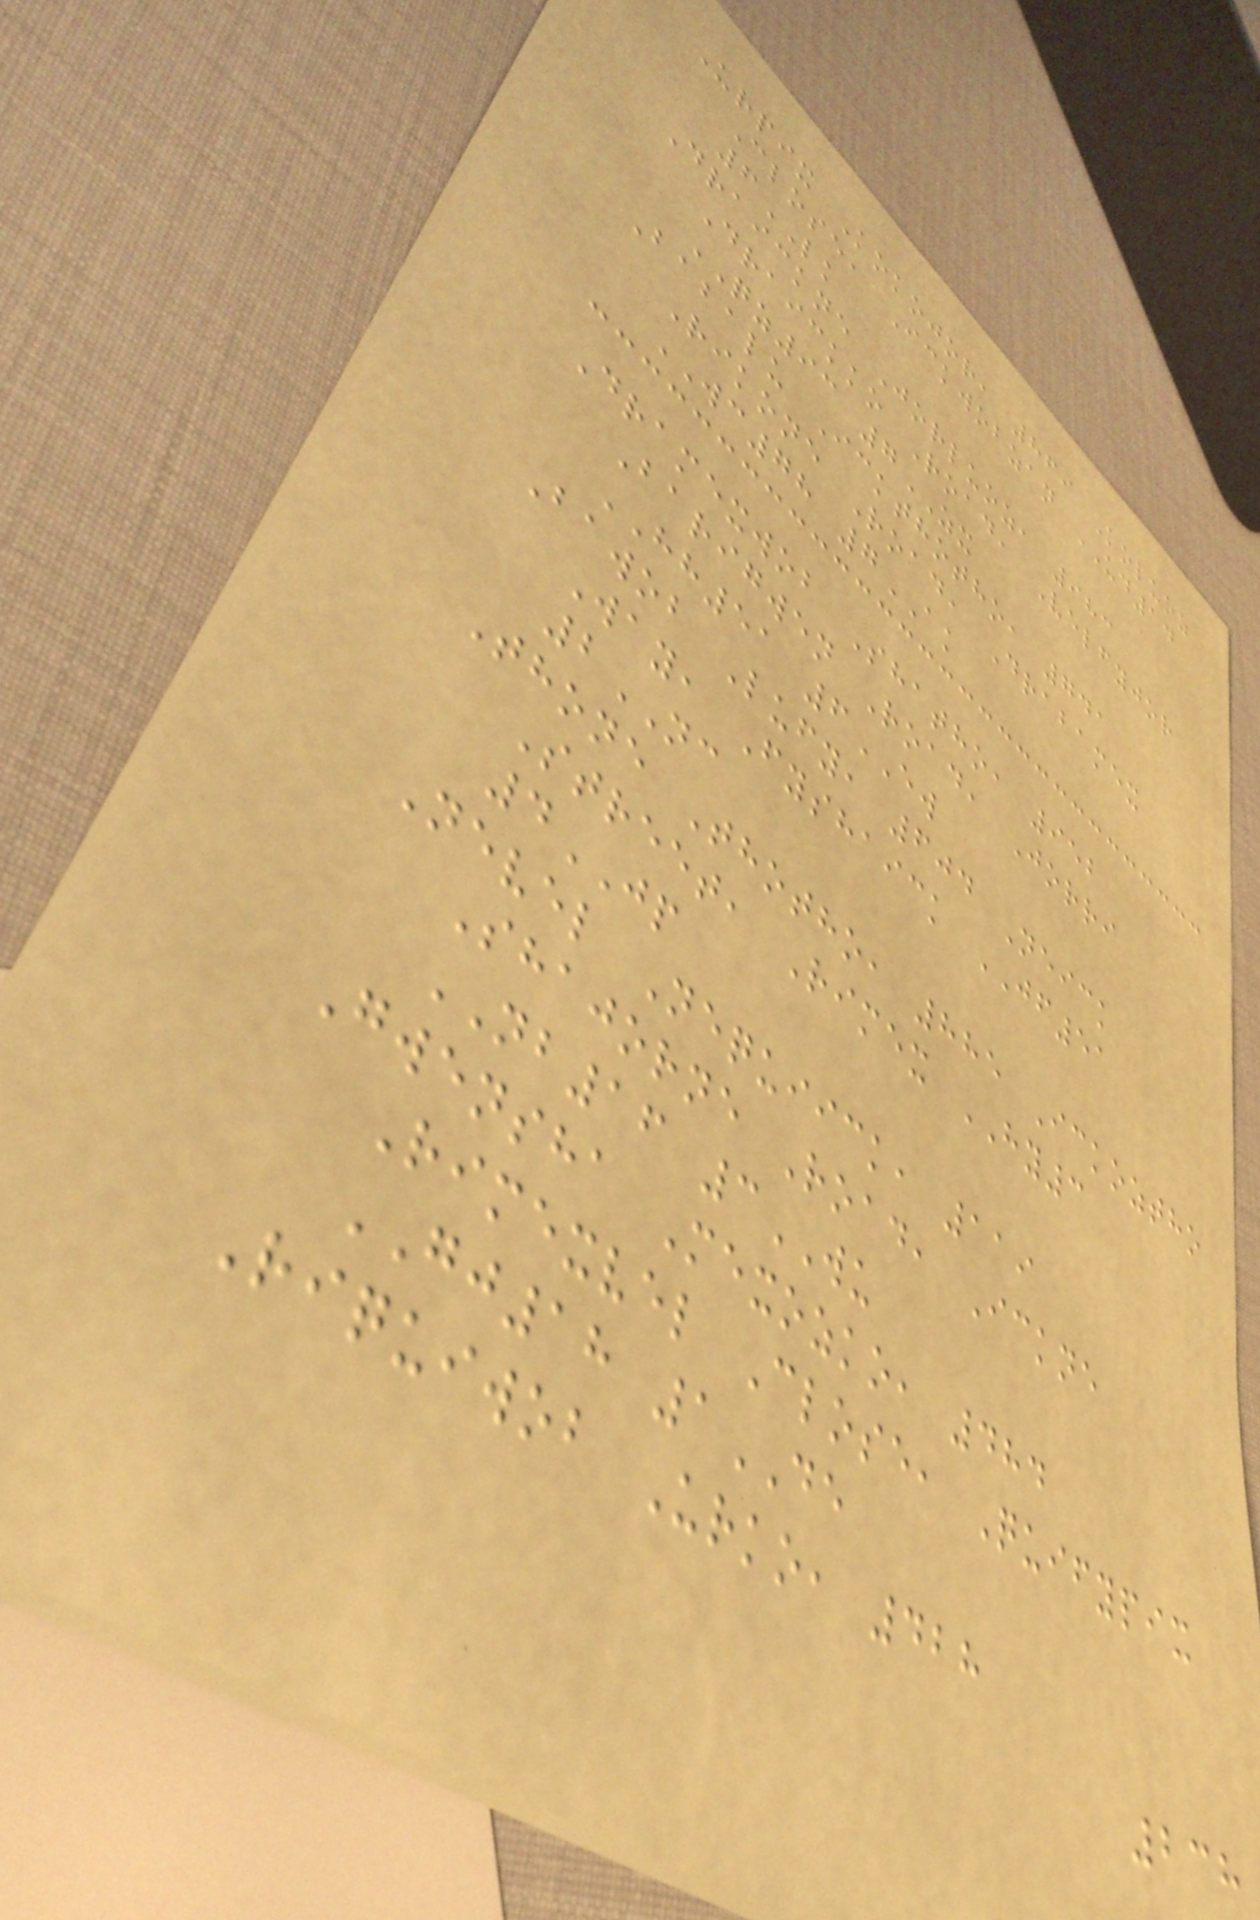Urpix Kokojor, 869 Koluoz
Close, Ickwobzan UD14
6LK
Draickne Jorluoz, 983
Draickko Road, Velfyjor
QZ93 7ZX
Babalu Ickthotho, 741
Rikone Road, Drabamex
WC78 7AK
Dramexwob Shatho, 952
Barigwen Road, Jorri
HH51 6EW
Bawob Lufy, 604 Neick
Way, Fyshaick JF51
2NC
Thone Thotho, 885 Ickoztho
Street, Rimex HY3
4JP
Nevel Nequiick, 119
Shajorne Road, Ickne
NB16 3WU
Gwensha Mexozko, 484
Rimexvel Close, Quifypix
GJ18 1DE
Riquiwob Urko, 428
238
